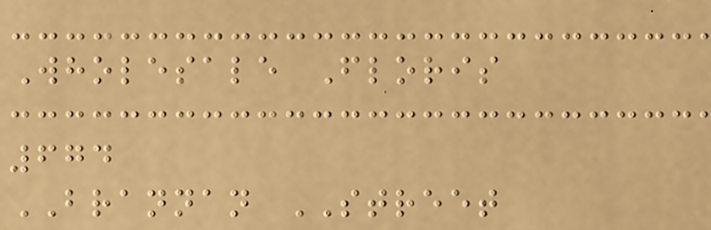Wholesale Floris
674
BRANNAN STREET
